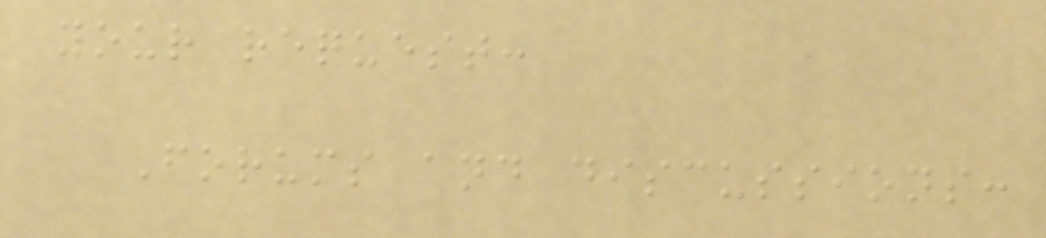your request:
Forums and discussions:
